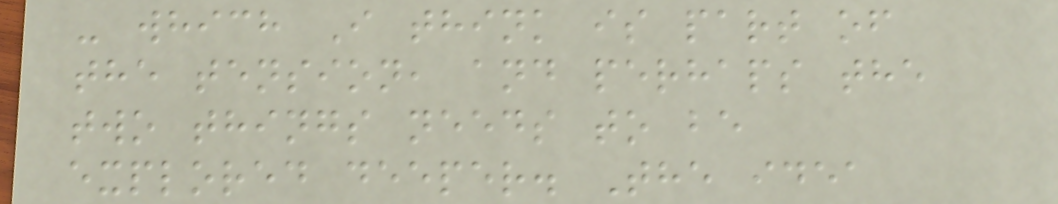- which I think is part of
the tension, and perhaps the
two things needs to be
explored deeper. The idea
